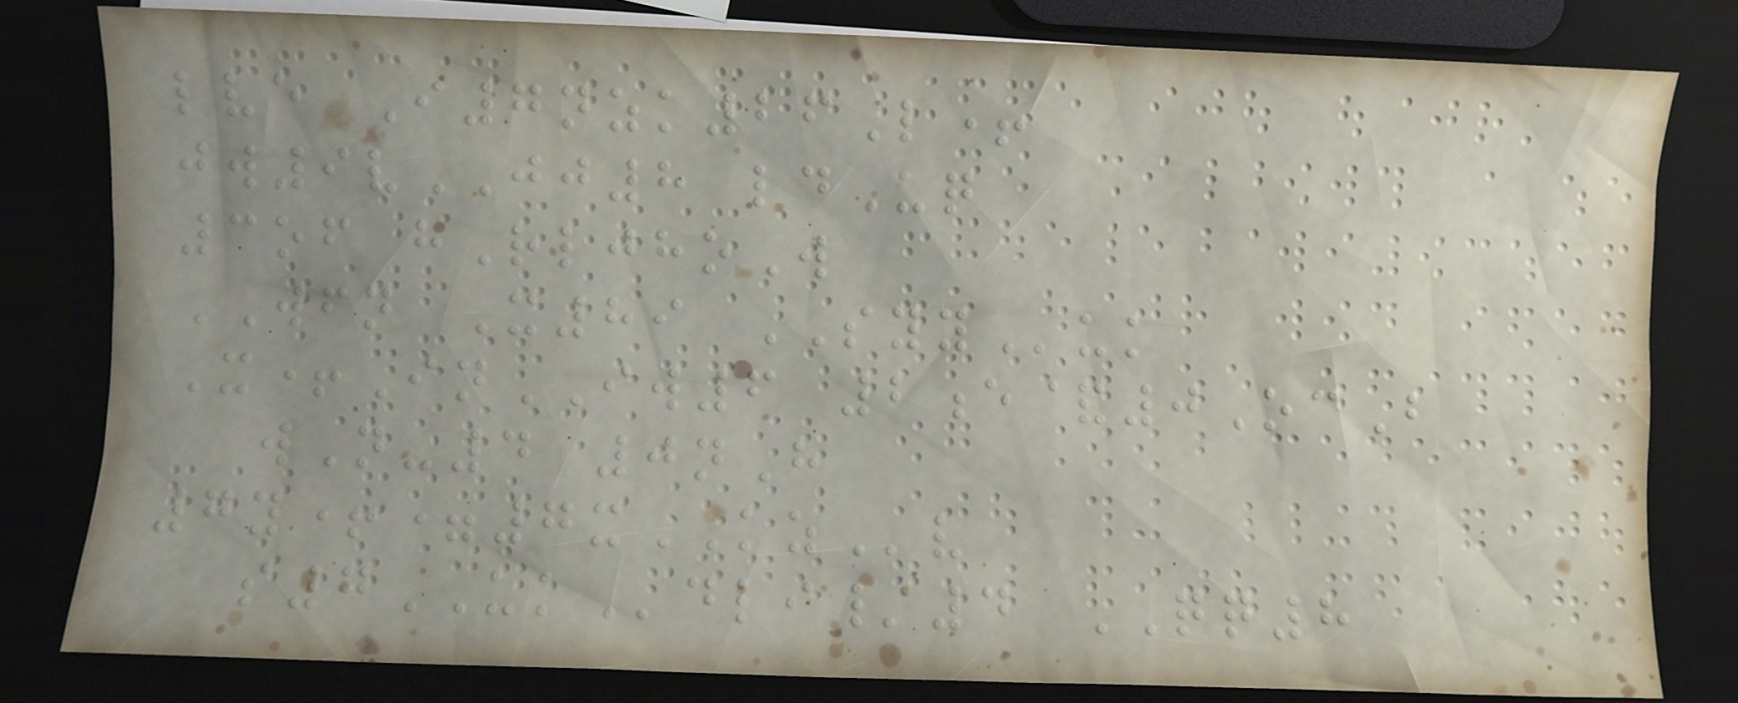lve I7nzk26L+
jw9vJJ8 ldUq
3of hRljhoW
WFN X89 SYYuk
X+InIW6 2e&0OcB
wN-4 0nH
7y+=7xKZv
s7UKdli/4 QQ8
